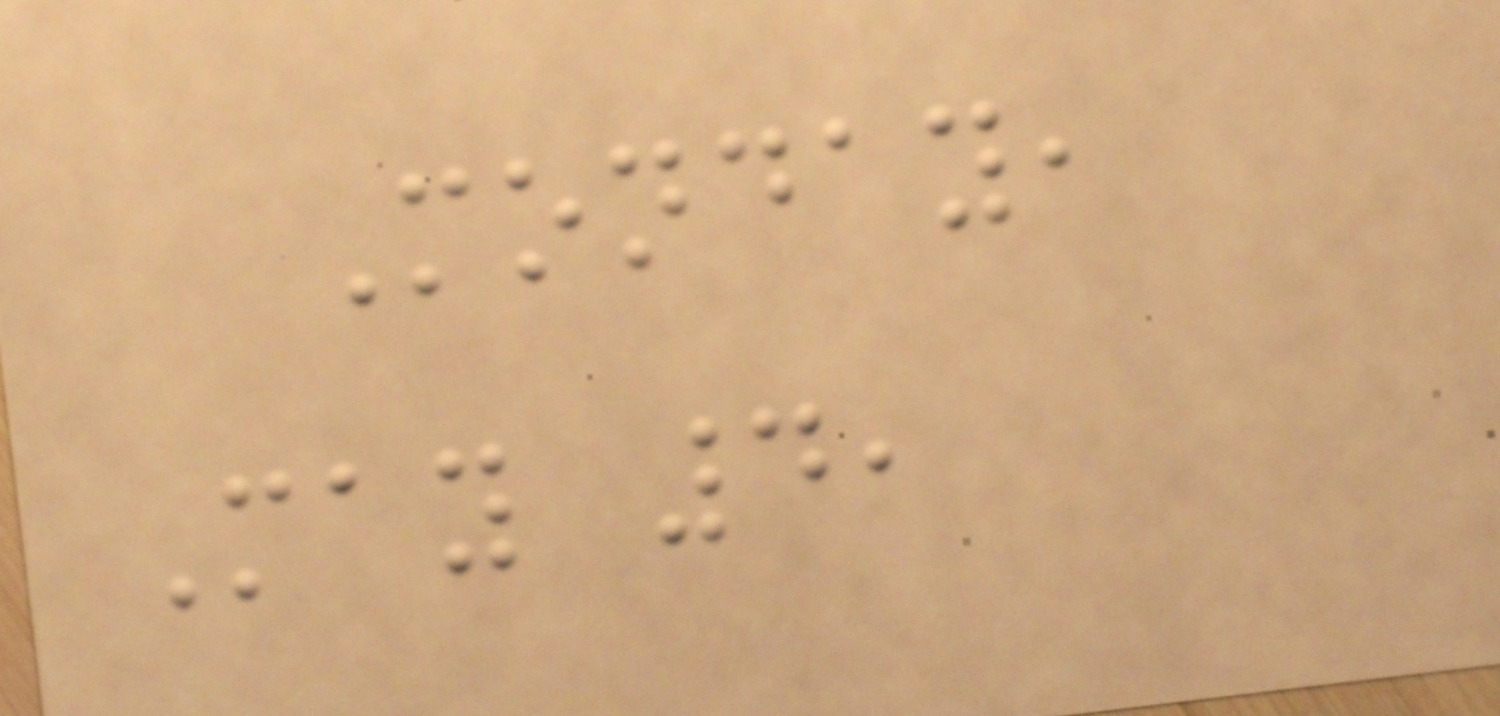Monday,
May 4,
